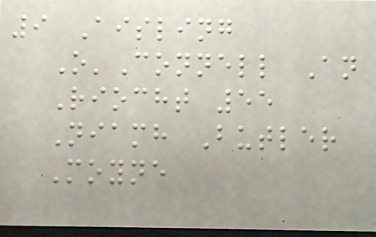9 Aisling
O'Connell An
Riocht 55
Niamh Butler
Moyne
